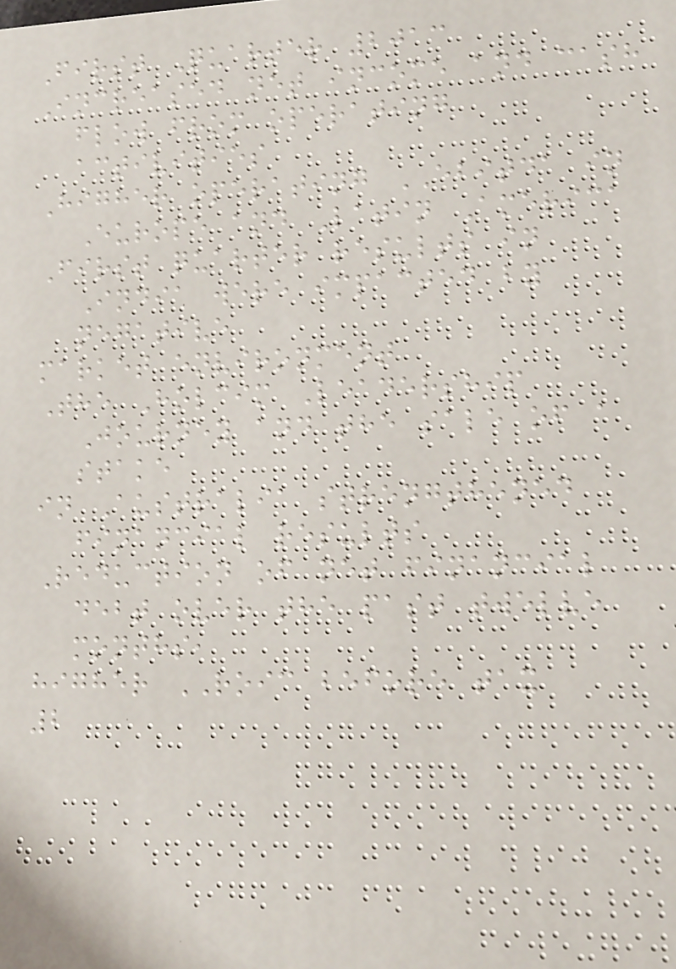First Quarter 2013
Increased net income and cash
flow from operating
activities
Higher operating EBITDA in
Europe and Latin America
First quarter results in
India were impacted by
negative
market environment
The Holcim Leadership
Journey and the sale of a
stake
in Australia strengthened
financial results
Reduction of net financial
debt over the past twelve
months,
higher ROIC before tax
2
